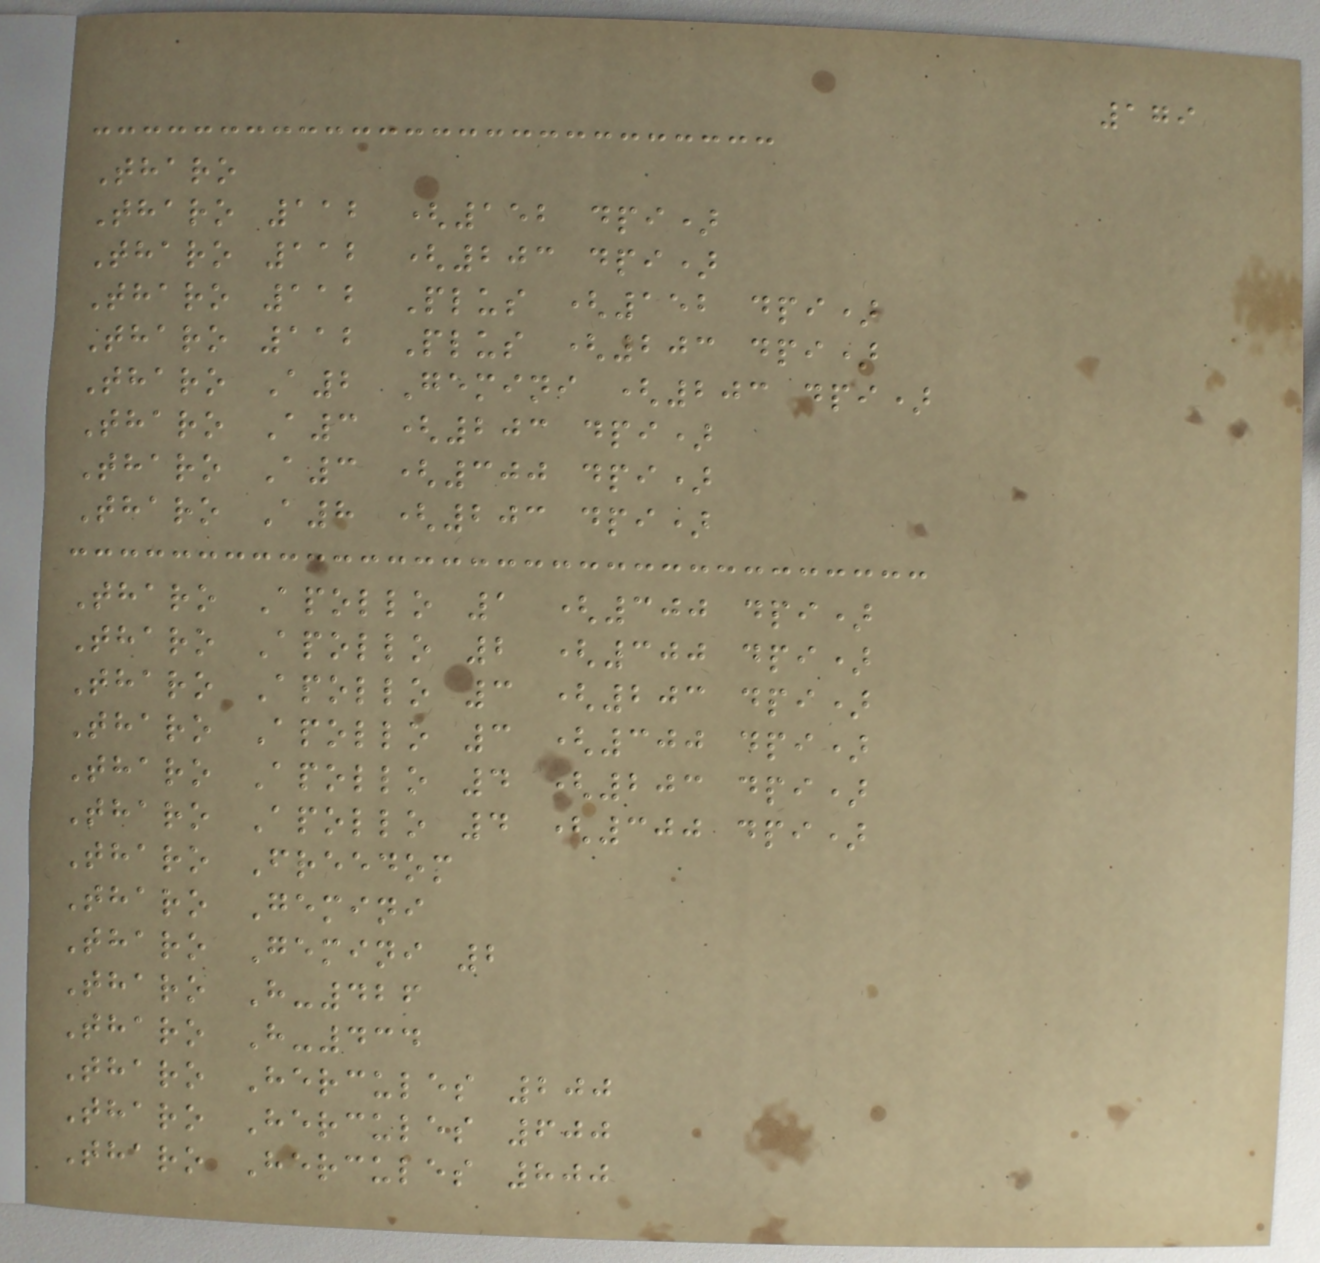179
Tharo
Tharo 112 (152 dpi)
Tharo 112 (203 dpi)
Tharo 112 Plus (152 dpi)
Tharo 112 Plus (203 dpi)
Tharo A2 Gemini (203 dpi)
Tharo A3 (203 dpi)
Tharo A3 (300 dpi)
Tharo A8 (203 dpi)
Tharo Apollo 1 (300 dpi)
Tharo Apollo 2 (300 dpi)
Tharo Apollo 3 (203 dpi)
Tharo Apollo 3 (300 dpi)
Tharo Apollo 4 (203 dpi)
Tharo Apollo 4 (300 dpi)
Tharo Freedom
Tharo Gemini
Tharo Gemini 2
Tharo H-426
Tharo H-434
Tharo Hercules 200
Tharo Hercules 600
Tharo Hercules 800
